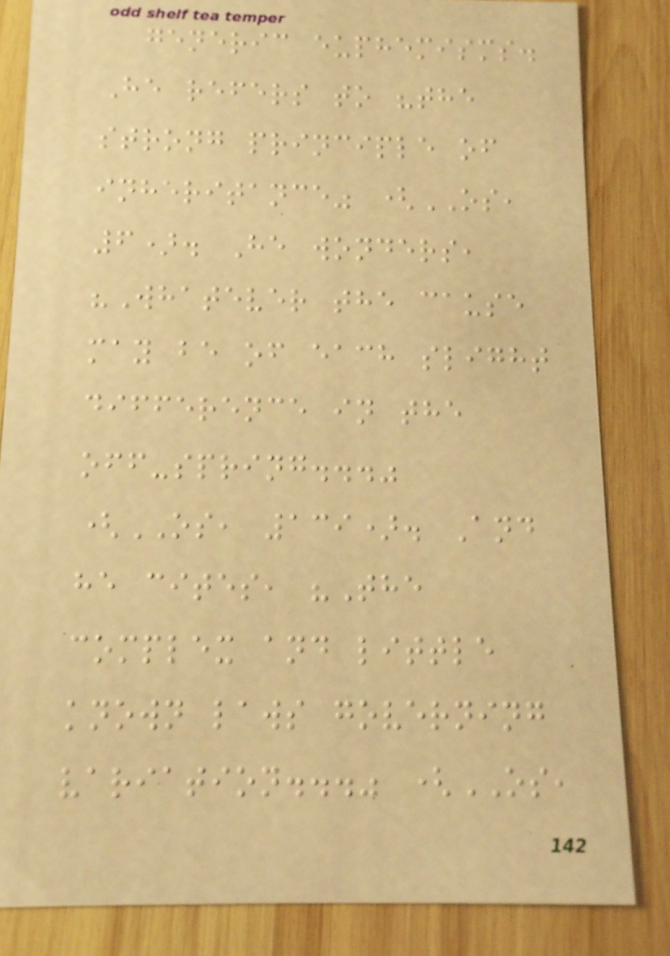generic euphemisms.
He refers to "the
strong principle of
inheritance" (OS,
6). He wonders,
"Whatever the cause
may be of each slight
difference in the
off-spring..."
(OS, 139). And
he cites, "The
complex and little
known laws governing
variation..." (OS,
